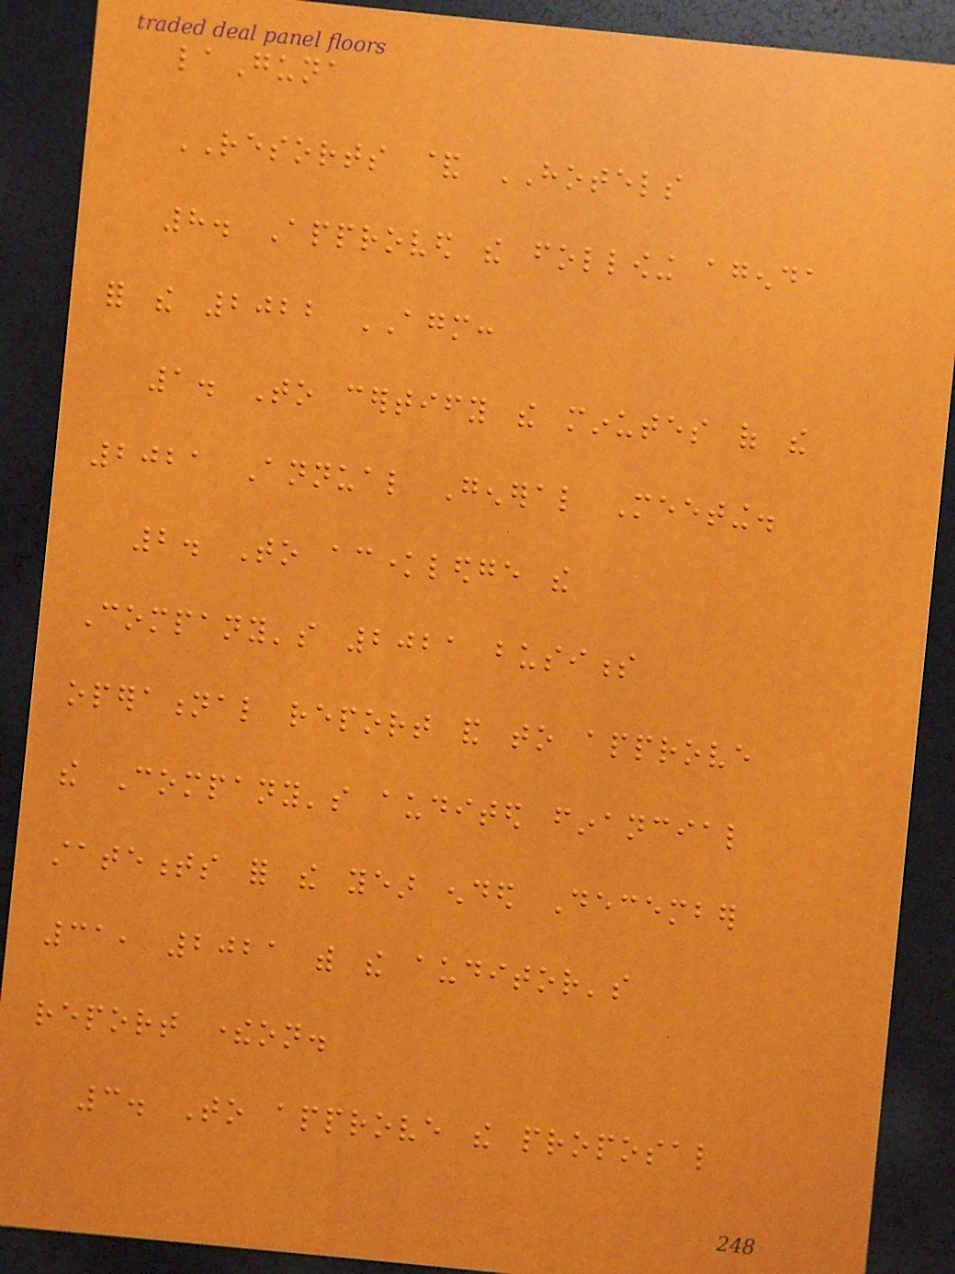laGuna
RESORTS & HOTELS
8. Approved the following agenda
for the 2022 AGM:
1. To certify the minutes of the
2021 Annual General Meeting.
2. To acknowledge the
Company's 2021 business
operational report and to approve
the Company's audited financial
statements for the year ended December
31, 2021 with the auditor's
report thereon.
3. To approve the proposal
